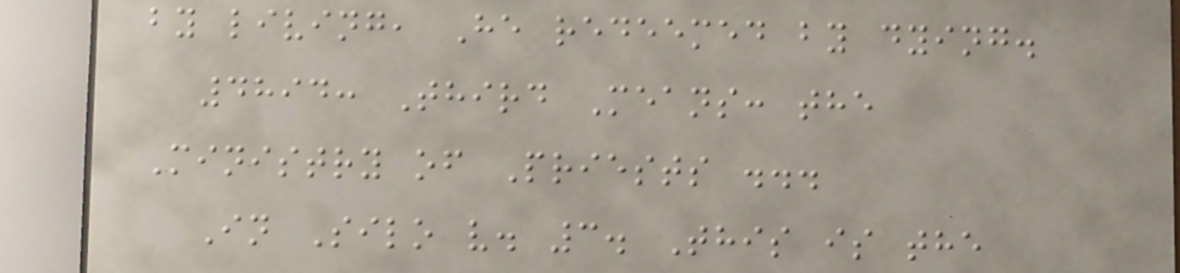by living, He redeemed by dying.
4894: Third Means: the
Ministry of Priests ...
In Silo v. 3. This is the
